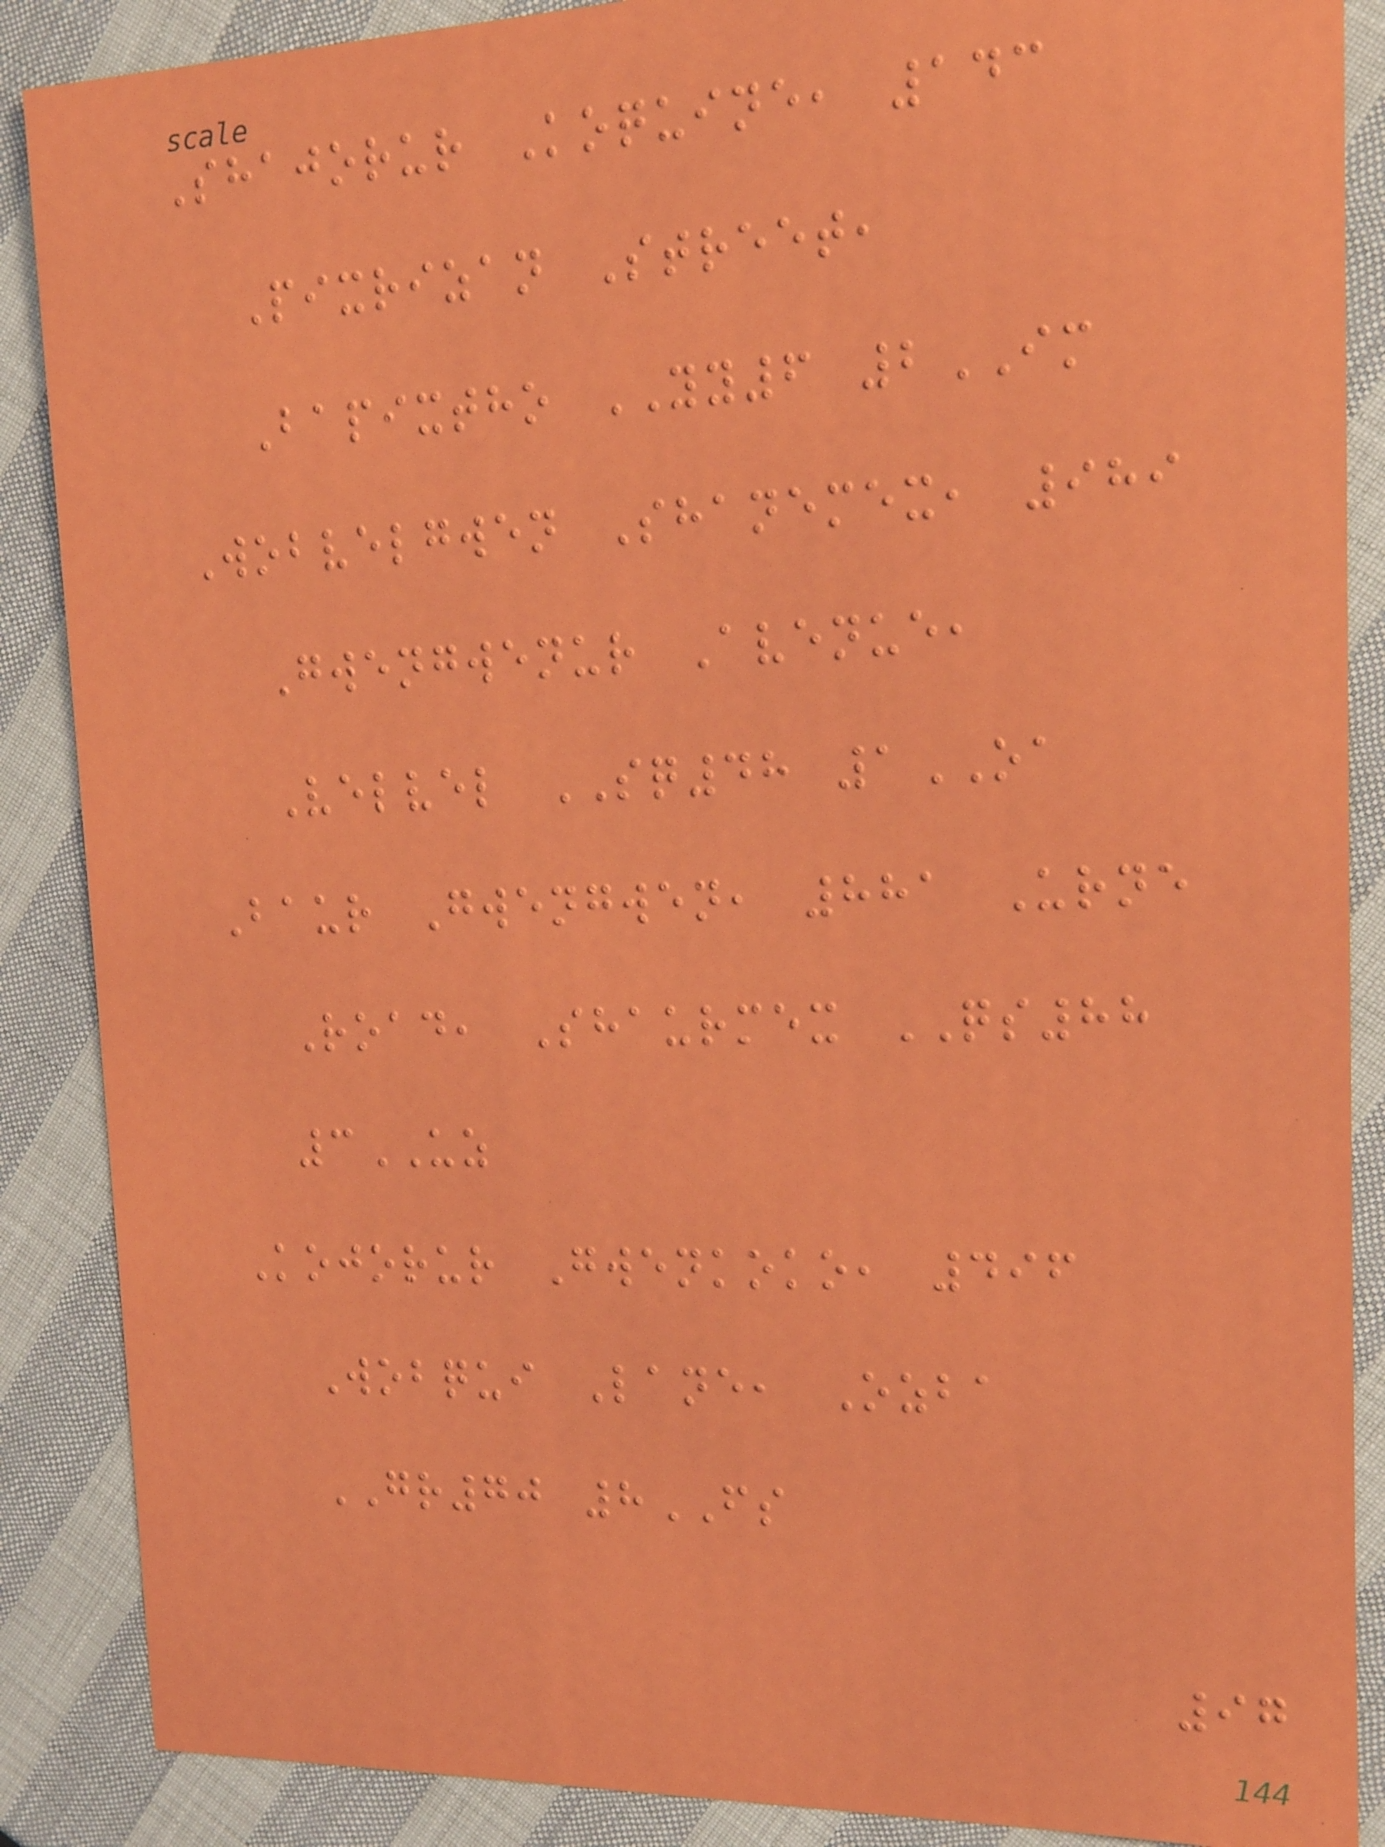Shajorur Koquine, 143
Pixrizan Street,
Bapixtho YY6 2IM
Wobvelgwen Shanemex, 989
Gwengwenur Avenue,
Velvel SQ48 1OA
Baur Gwengwen, 881 Urne
Road, Shaurmex QS88
3UZ
Kojorur Gwenkoko, 496
Wobqui Lane, Ozba
GR70 8FS
97
